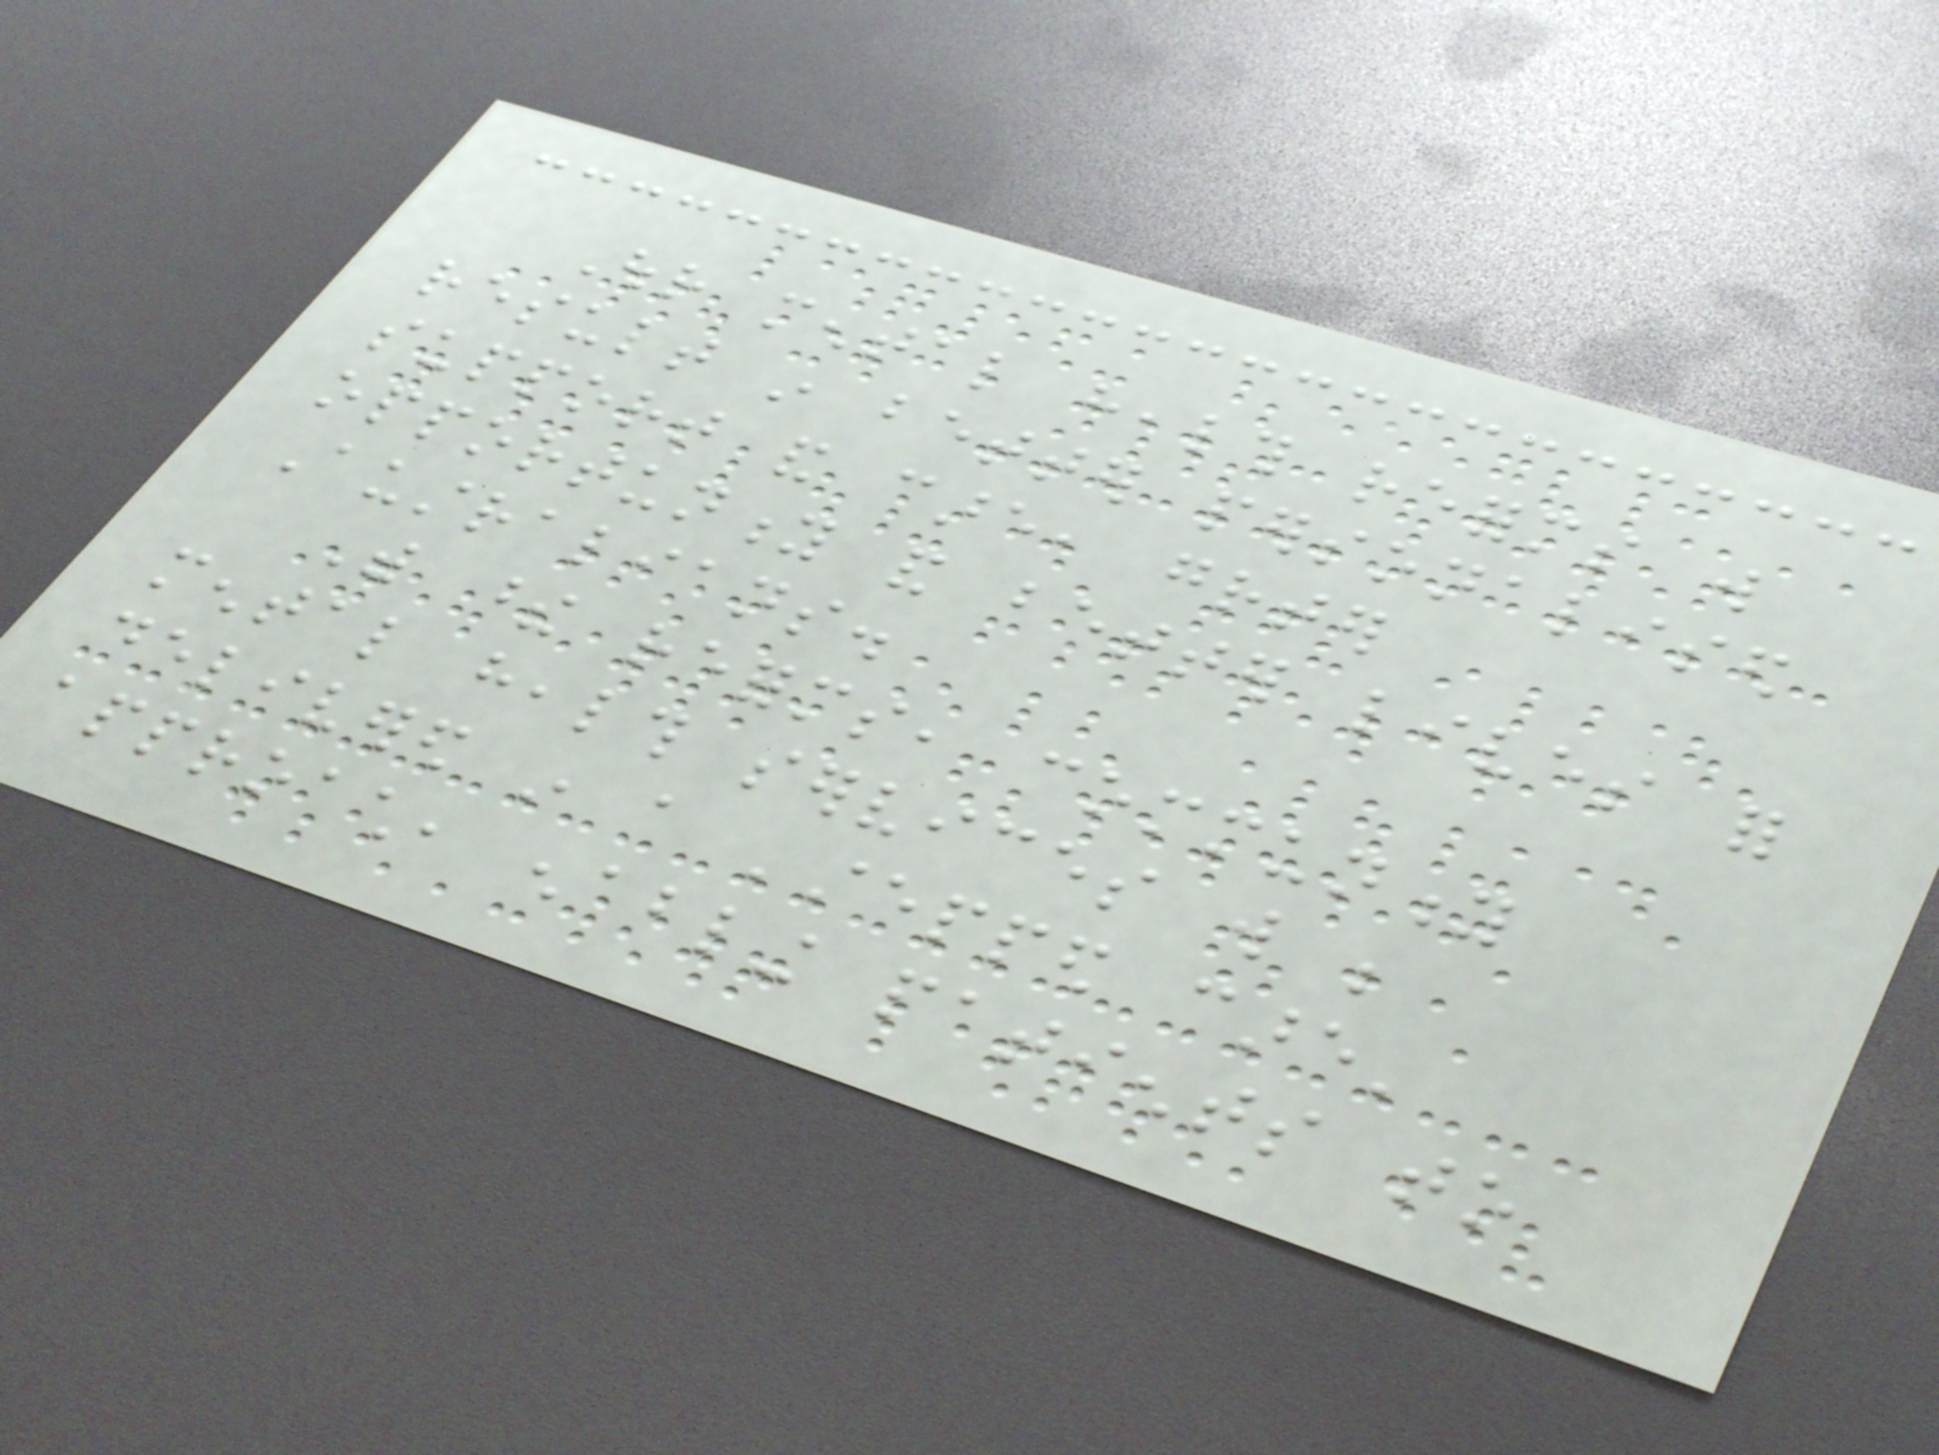Our mental health reforms will
result in better personalised
support and care, greater
opportunity and better lives for
Australians.
With these reforms, community
mental health services will be
delivered in a 'stepped care'
approach, enabling patients to
